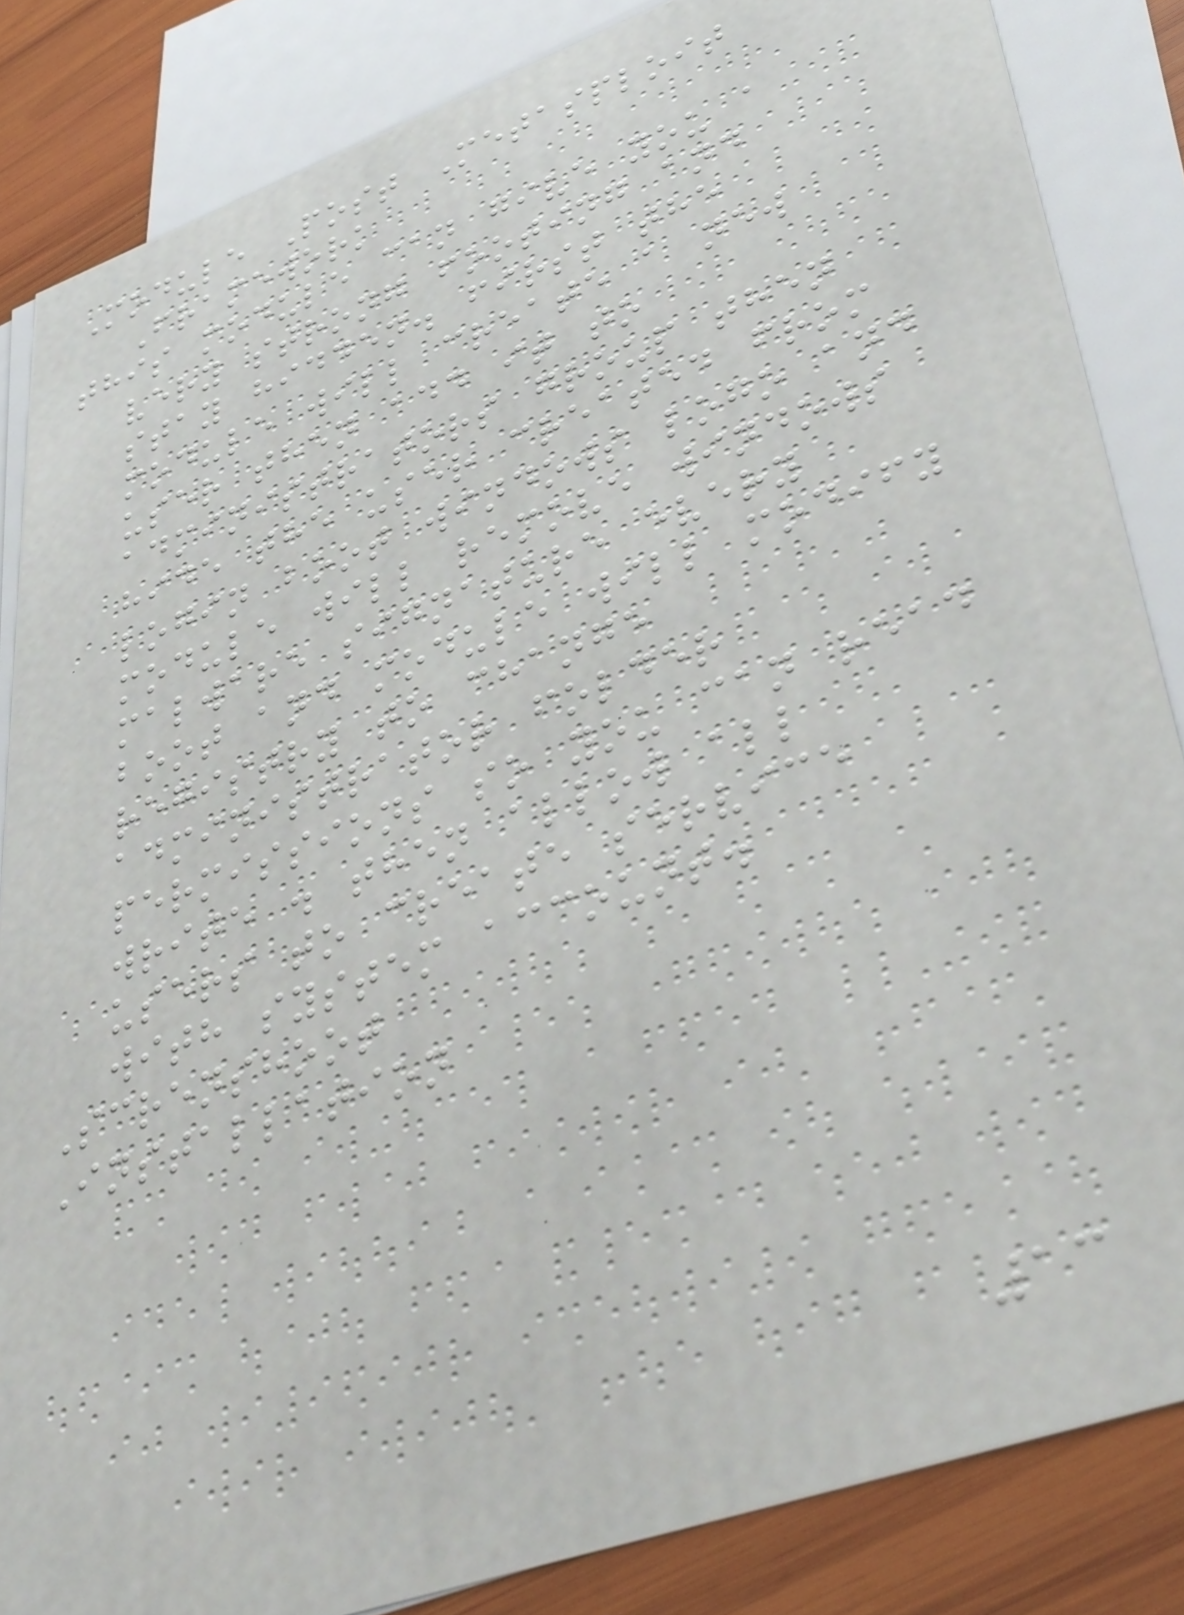Module Post Metasploit
Framework
this module can give you a
very strong footing and
stay hidden. first the
module will create a new
user then add it to
administrators group then
hide the user created from
login boot windows logo and
module will remove windows
malware signature every
boot and module will modify
registry to change
administrator folder
permissions so you can read
write . then allow all
users to create service
with system account.
Screnshoot
Installation
13
